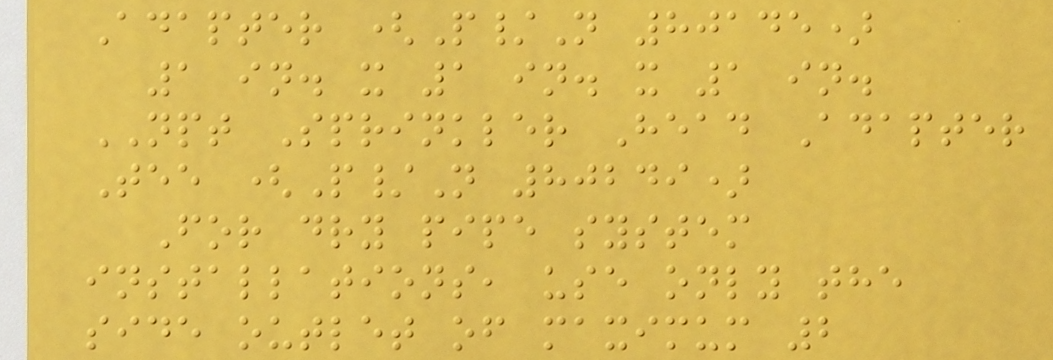Adapter (P/N 80145)
1 in. x 1 in. x 1 in.
NPT Sprinkler Head Adapter
Tee (P/N 80249)
For dry pipe system
installations, use only the
side outlet of maximum 2
